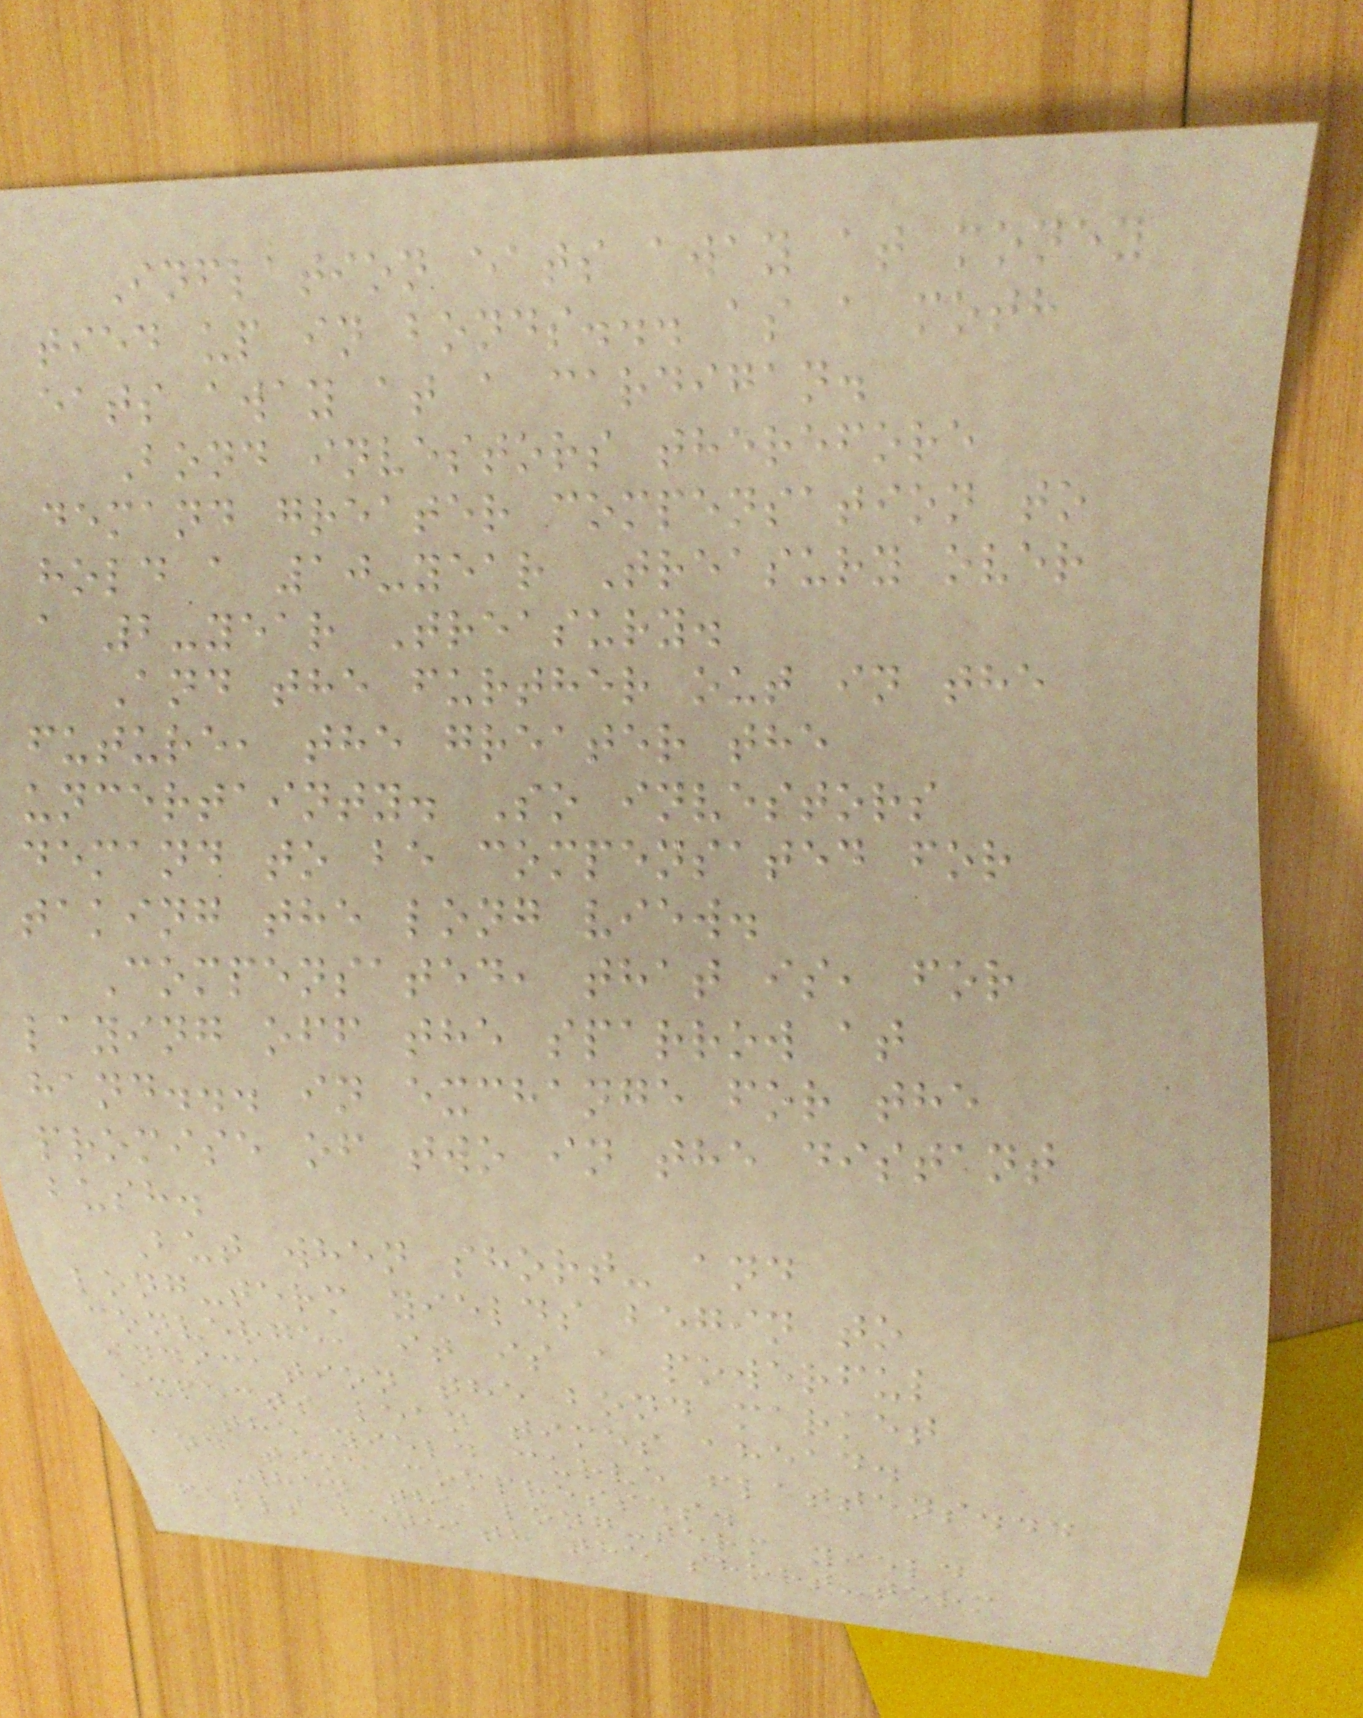Inflation eats away at money
tied up in bonds... as a moth
eats away at a cardigan.
Bond investors therefore
demand greater compensation to
hold a 10-year Treasury over
a 2-year Treasury.
And the further out in the
future, the greater the
uncertainty. So investors
demand to be compensated for
taking the long view.
Compensated, that is, for
laying off the sparrow at
hand... in exchange for the
promise of two in the distant
bush.
But when short- and
long-term yields begin to
converge, it is a powerful
indication the bond market
expects lean times ahead.
The yield curve flattens...
and time compresses.
When the long-term yield
falls beneath the short-term
